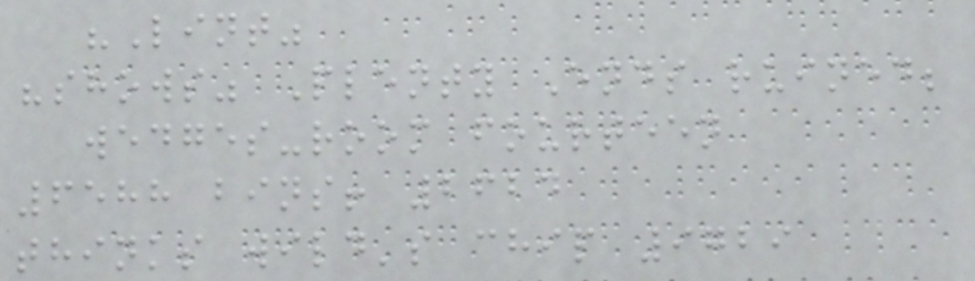"Lint"
"shows" Plenty Ends ruined;
wedges-room fourteen
6588 bins! 2624
thinks wild's chip 9729
